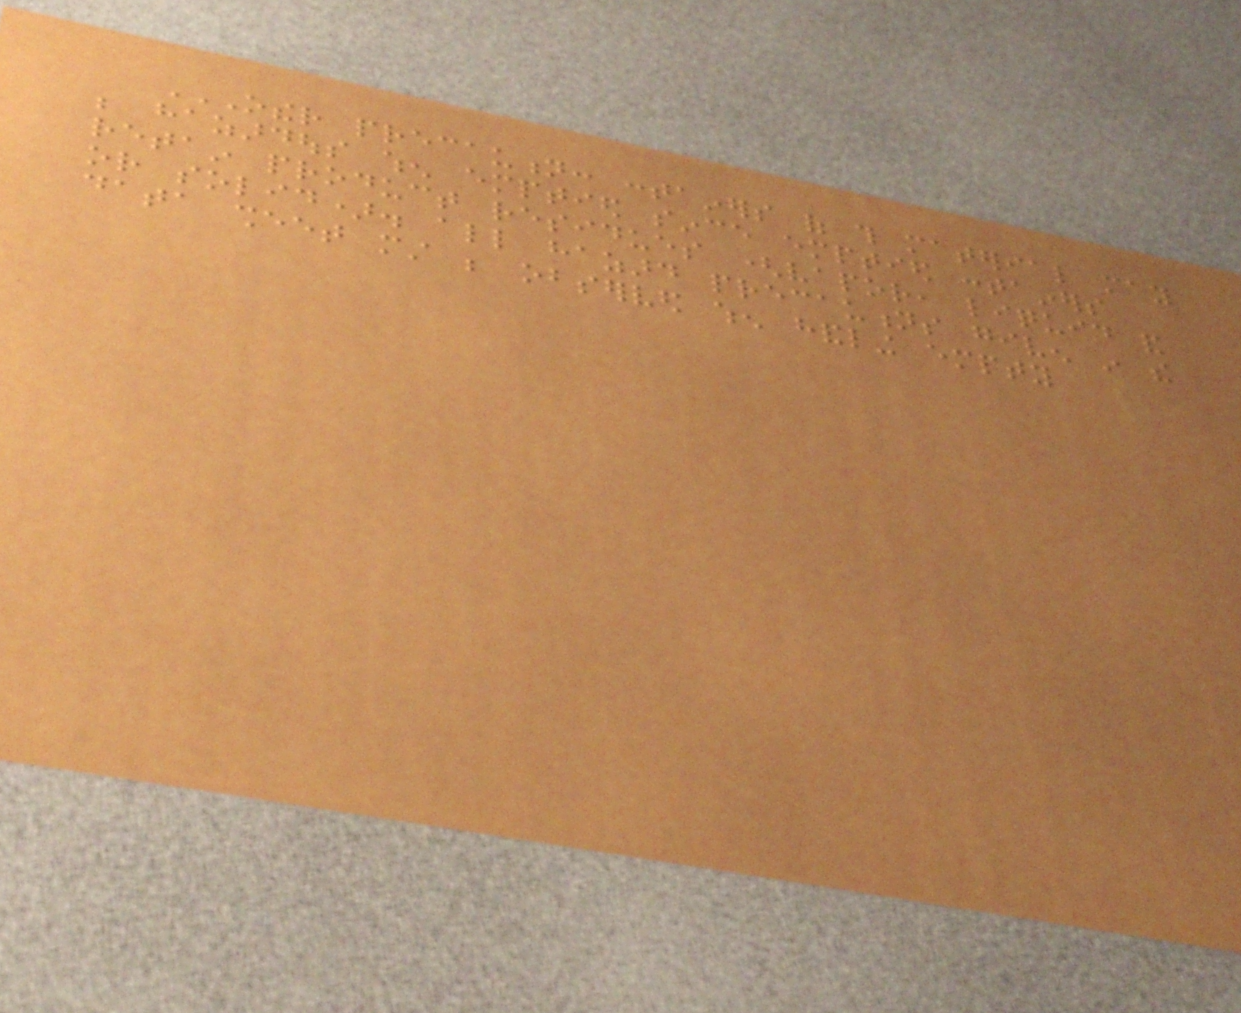OTHER PRECAUTION: CONTAINERS OF THIS MATERIAL MAY
BE HAZARDOUS WHEN EMPTIED SINCE EMPTIED CONTAINERS
RETAIN PRODUCT RESIDUES (VAPOR, LIQUID AND
OR SOLID). ALL HAZARD PRECAUTIONS GIVEN IN THE
DATA SHEET MUST BE OBSERVED WHEN HANDLING EMPTY
